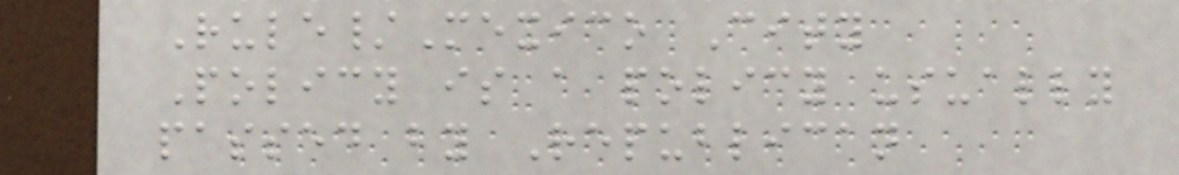Rule/Mexico City
Policy is a policy usually
passed by Republican
